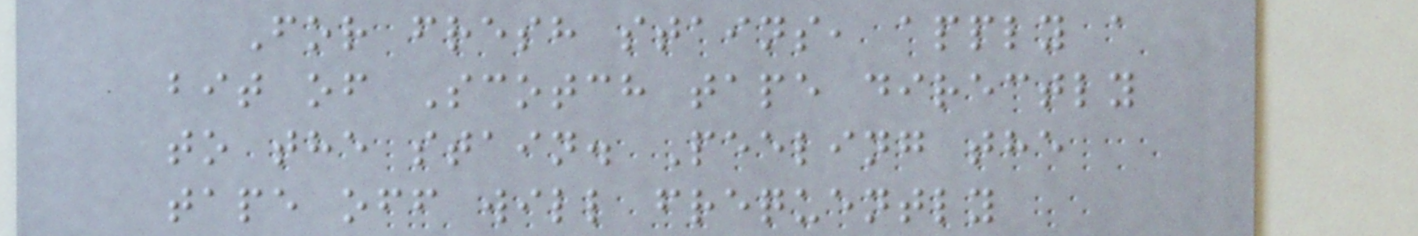For fresh stains, apply a
bit of Scotch tape directly
to the stain. Peeling the
tape off will frequently
